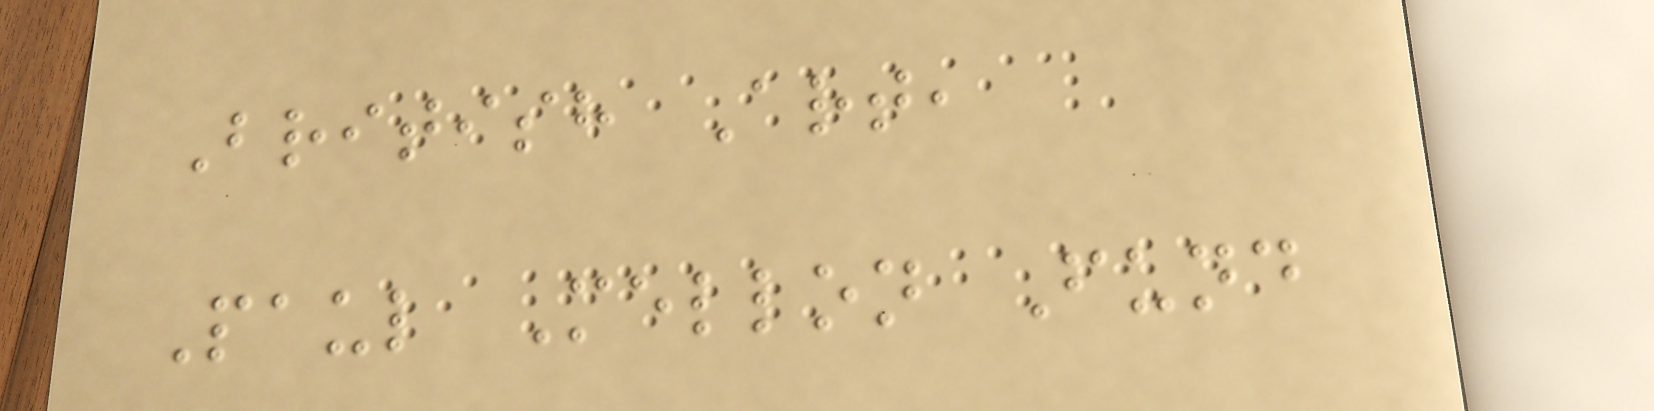British Art,
Paul Mellon Fund
